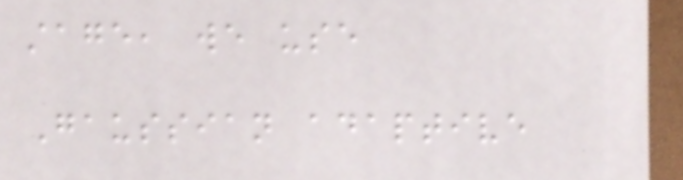stage, we use
Gaussian adaptive
